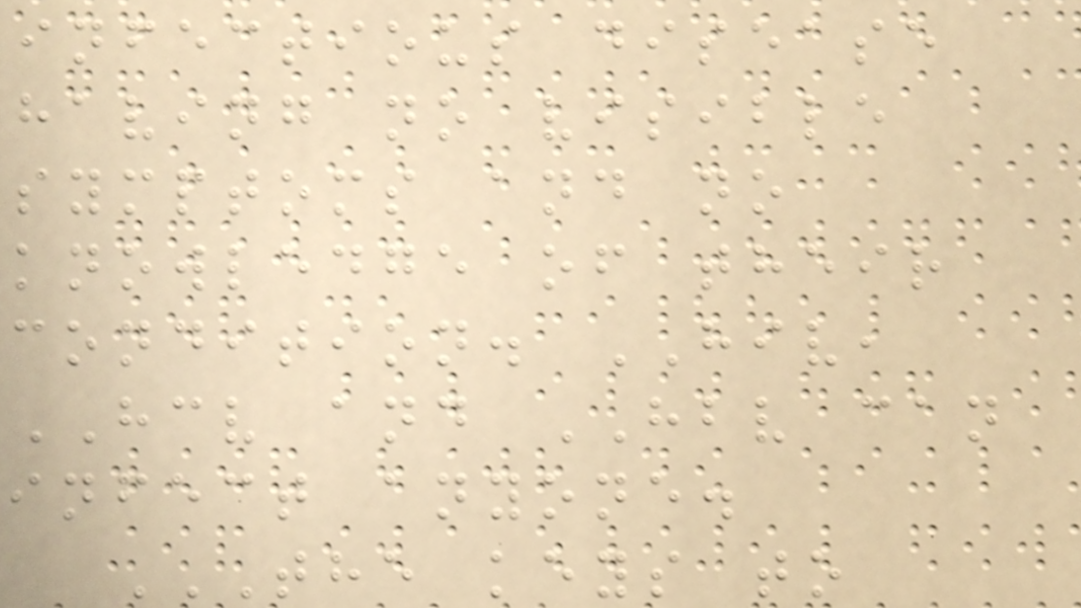infectious disease
having no visible
symptoms and no
knowledge of their
condition. HIV,
HCV and HBV can
infect anyone.
THE KEYS TO
